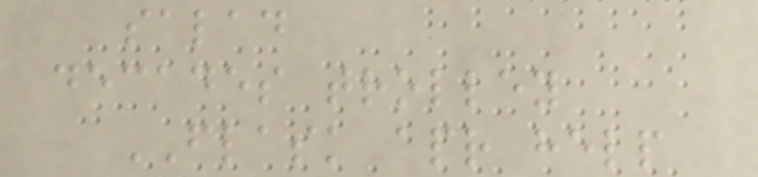salad
decades trolley
FLASK apr help
